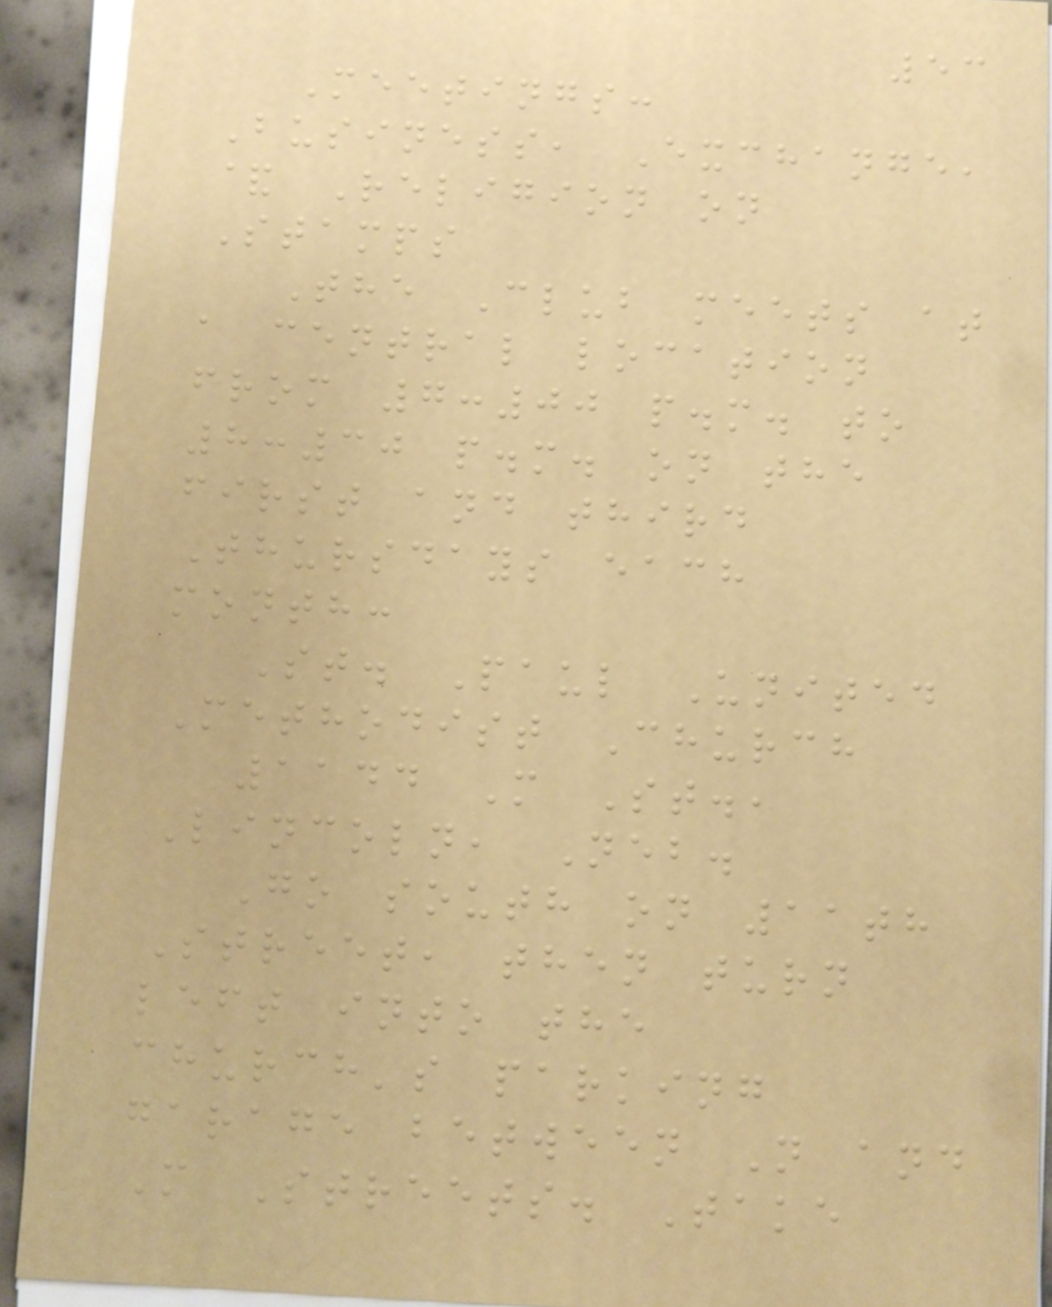53
Meetings:
Business, Exchange,
& Religion on
Stamps
The Club meets at
a central location
from 7:00 p.m. to
8:30 p.m. on the
first and third
Thursdays each
month:
St. Paul United
Methodist Church
1144 M St.,
Lincoln, Neb.
Go south on 11th
Street, then turn
left into the
church's parking
garage between N and
M Streets. Take
